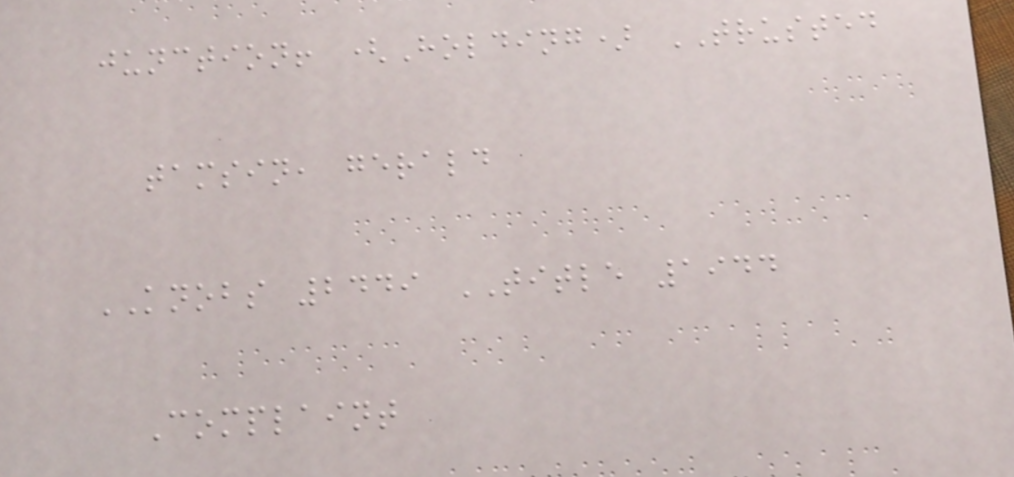junction! (Holding) TRUSTED
tamsin, gerald
KNOBS 2449 TITLE 1944
Complaint
